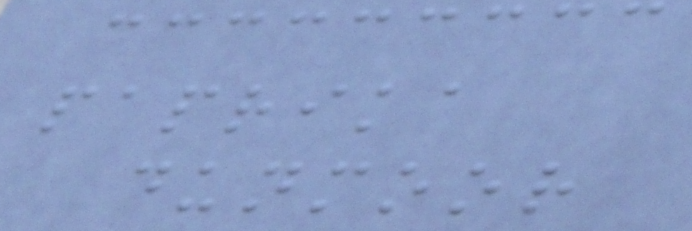paprika
dunmoor
